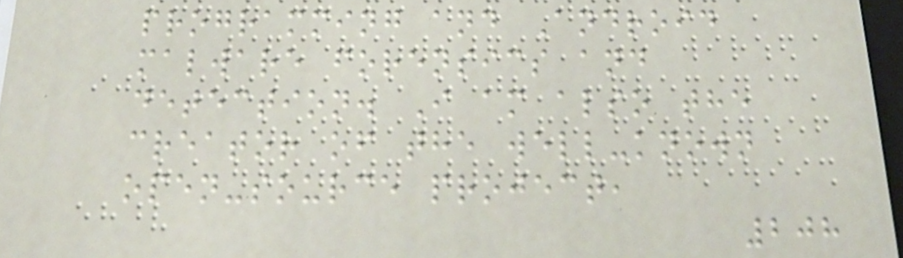programming and Android
malware forensics and
detection. I am also the
creator of the well-known
open-source project,
208
